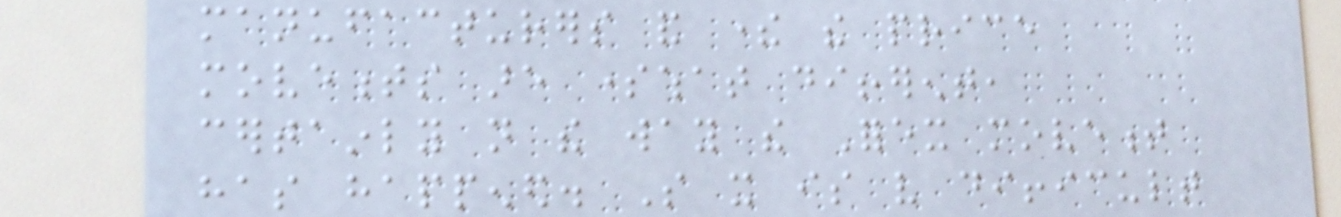manufacturers and there the price
movements are somewhat different,
certainly not the way the Forex movement
has happened. So it is very difficult
